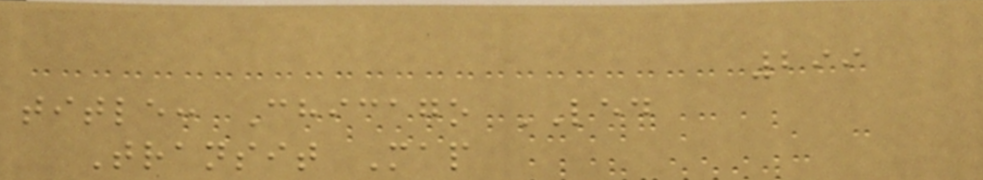299
title: Chicago LED
Transit Map
